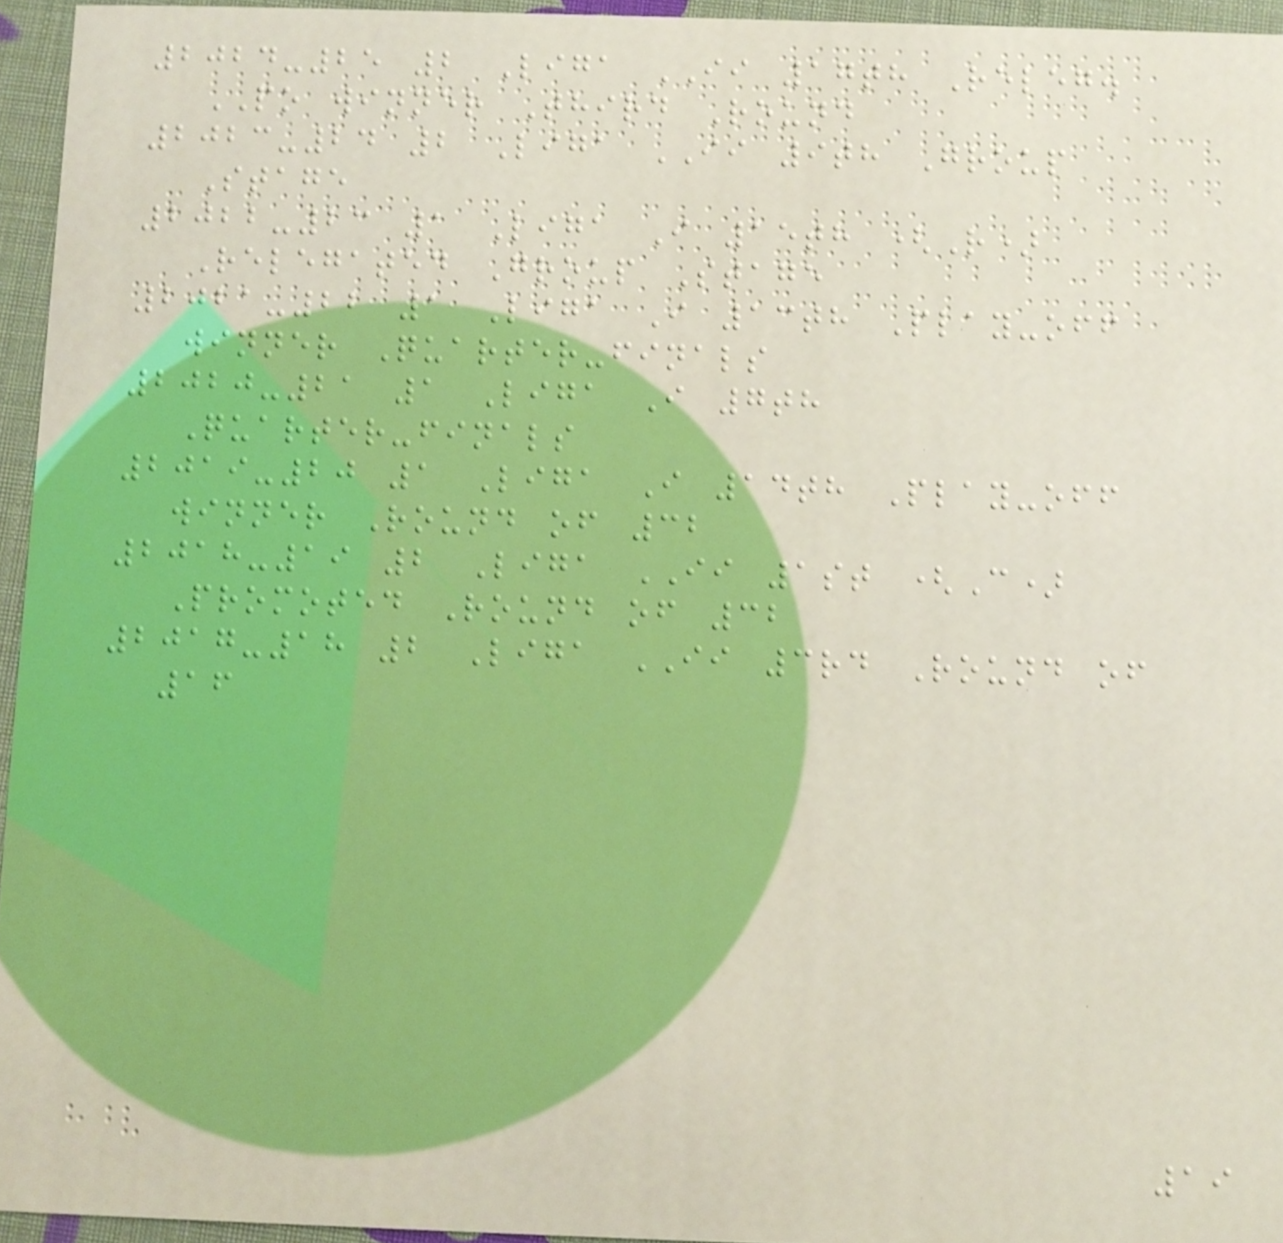2024-25 2 Liga II 17th Releg.
PO winner Third Round
2023-24 2 Liga II 9th Group
Stage
2022-23 1 Liga I 15th (R)
Relegated Group Stage
2021-22 1 Liga I 13th Play-off
winner Quarter-finals
2020-21 1 Liga I 7th
Quarter-finals
2019-20 1 Liga I 14th Play-off
winner Round of 32
2018-19 2 Liga II 1st (C)
Promoted Round of 32
2017-18 2 Liga II 3rd Round of
16
19
